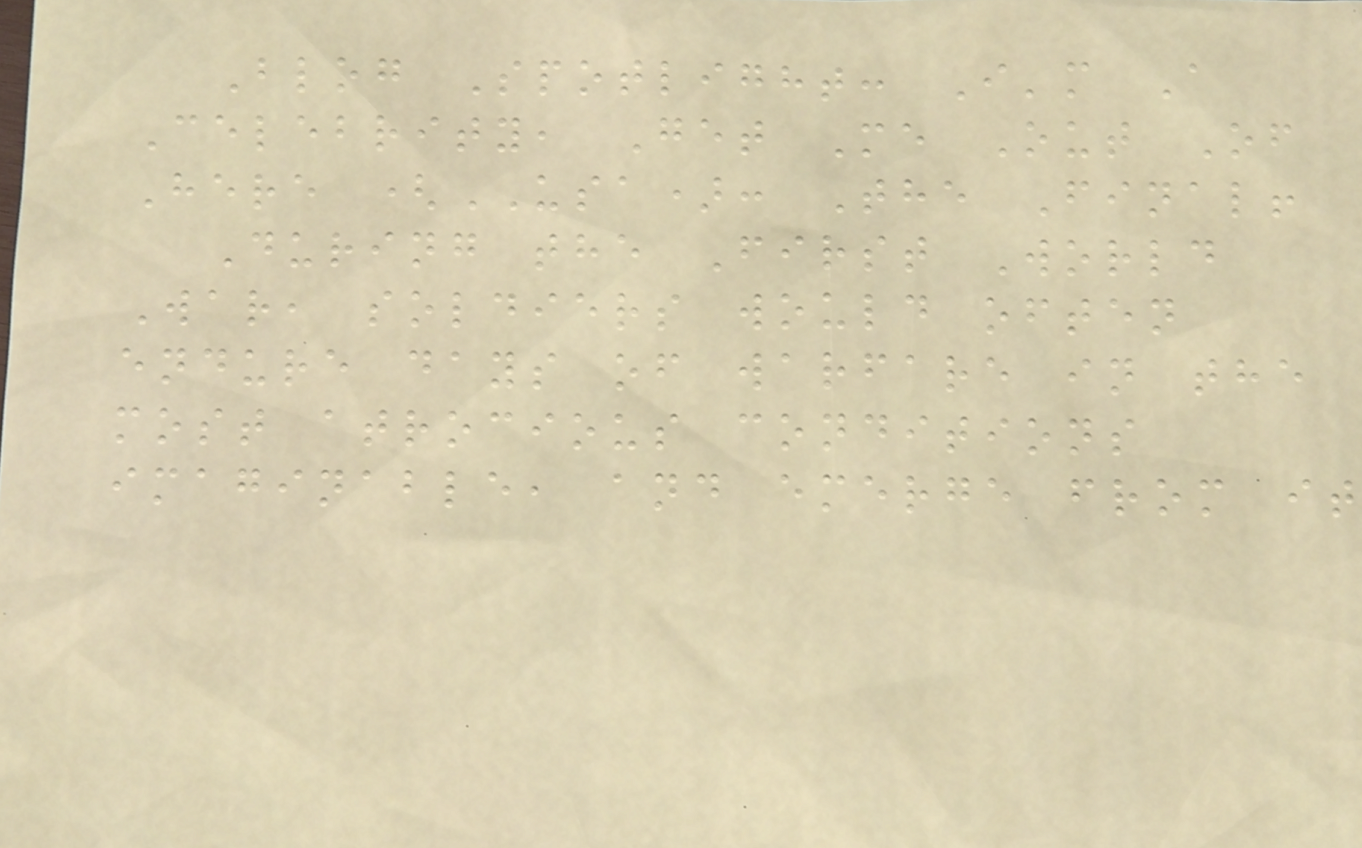Blog Spotlight: I'm A
Celebrity, Get Me Out Of
Here (USA): The Final!
During the First World
War, soldiers would often
endure days of warfare in the
most atrocious conditions
imaginable, and emerge from it
